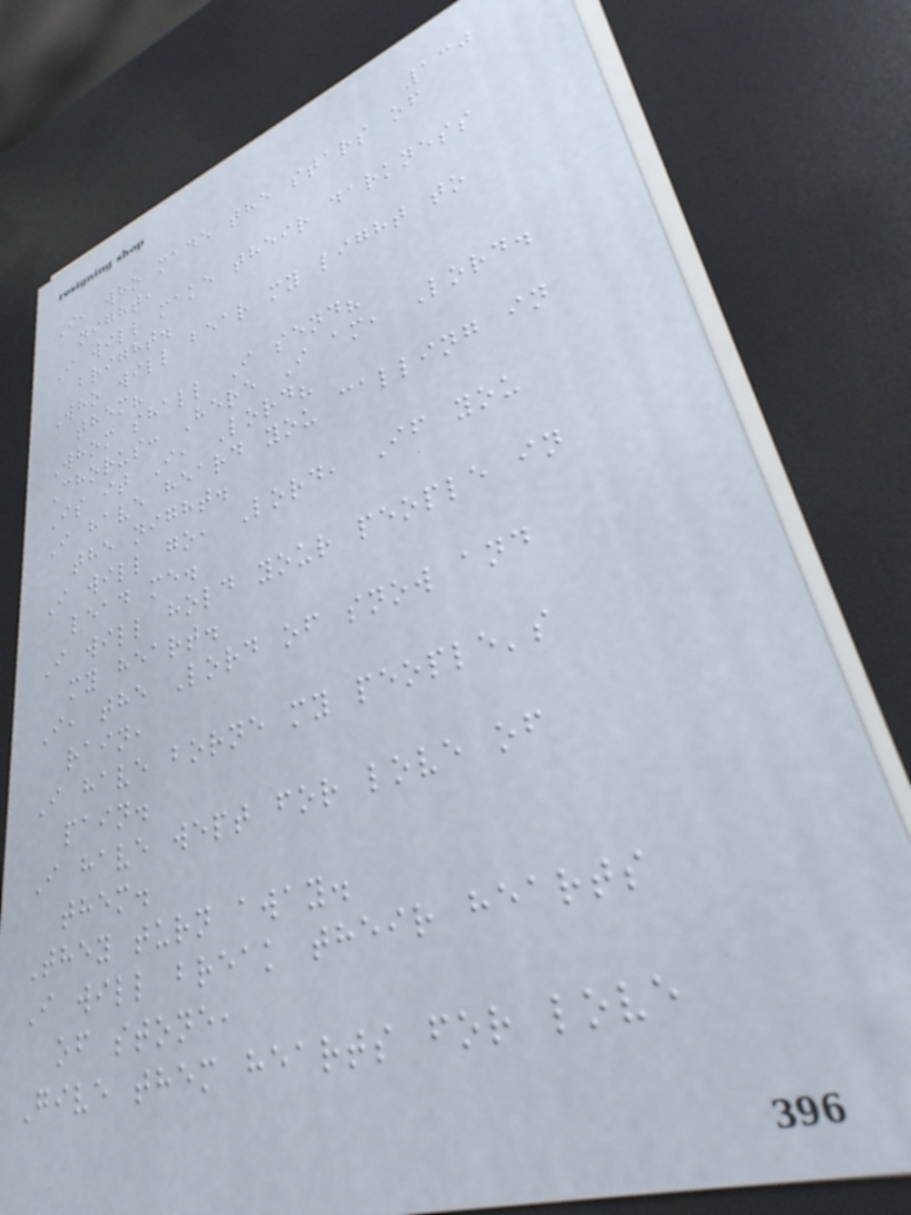130
I, who made the stars of
night,
I will make their darkness
bright.
Who will bear my light to
them?
Whom shall I send?
Chorus: Here I am, Lord.
Is it I, Lord?
I have heard you calling in
the night.
I will go, Lord, If you
lead me.
I will hold your people in
my heart.
I, the Lord of snow and
rain,
I have borne my people's
pain.
I have wept for love of
them.
They turn away.
I will break their hearts
of stone,
Give them hearts for love
